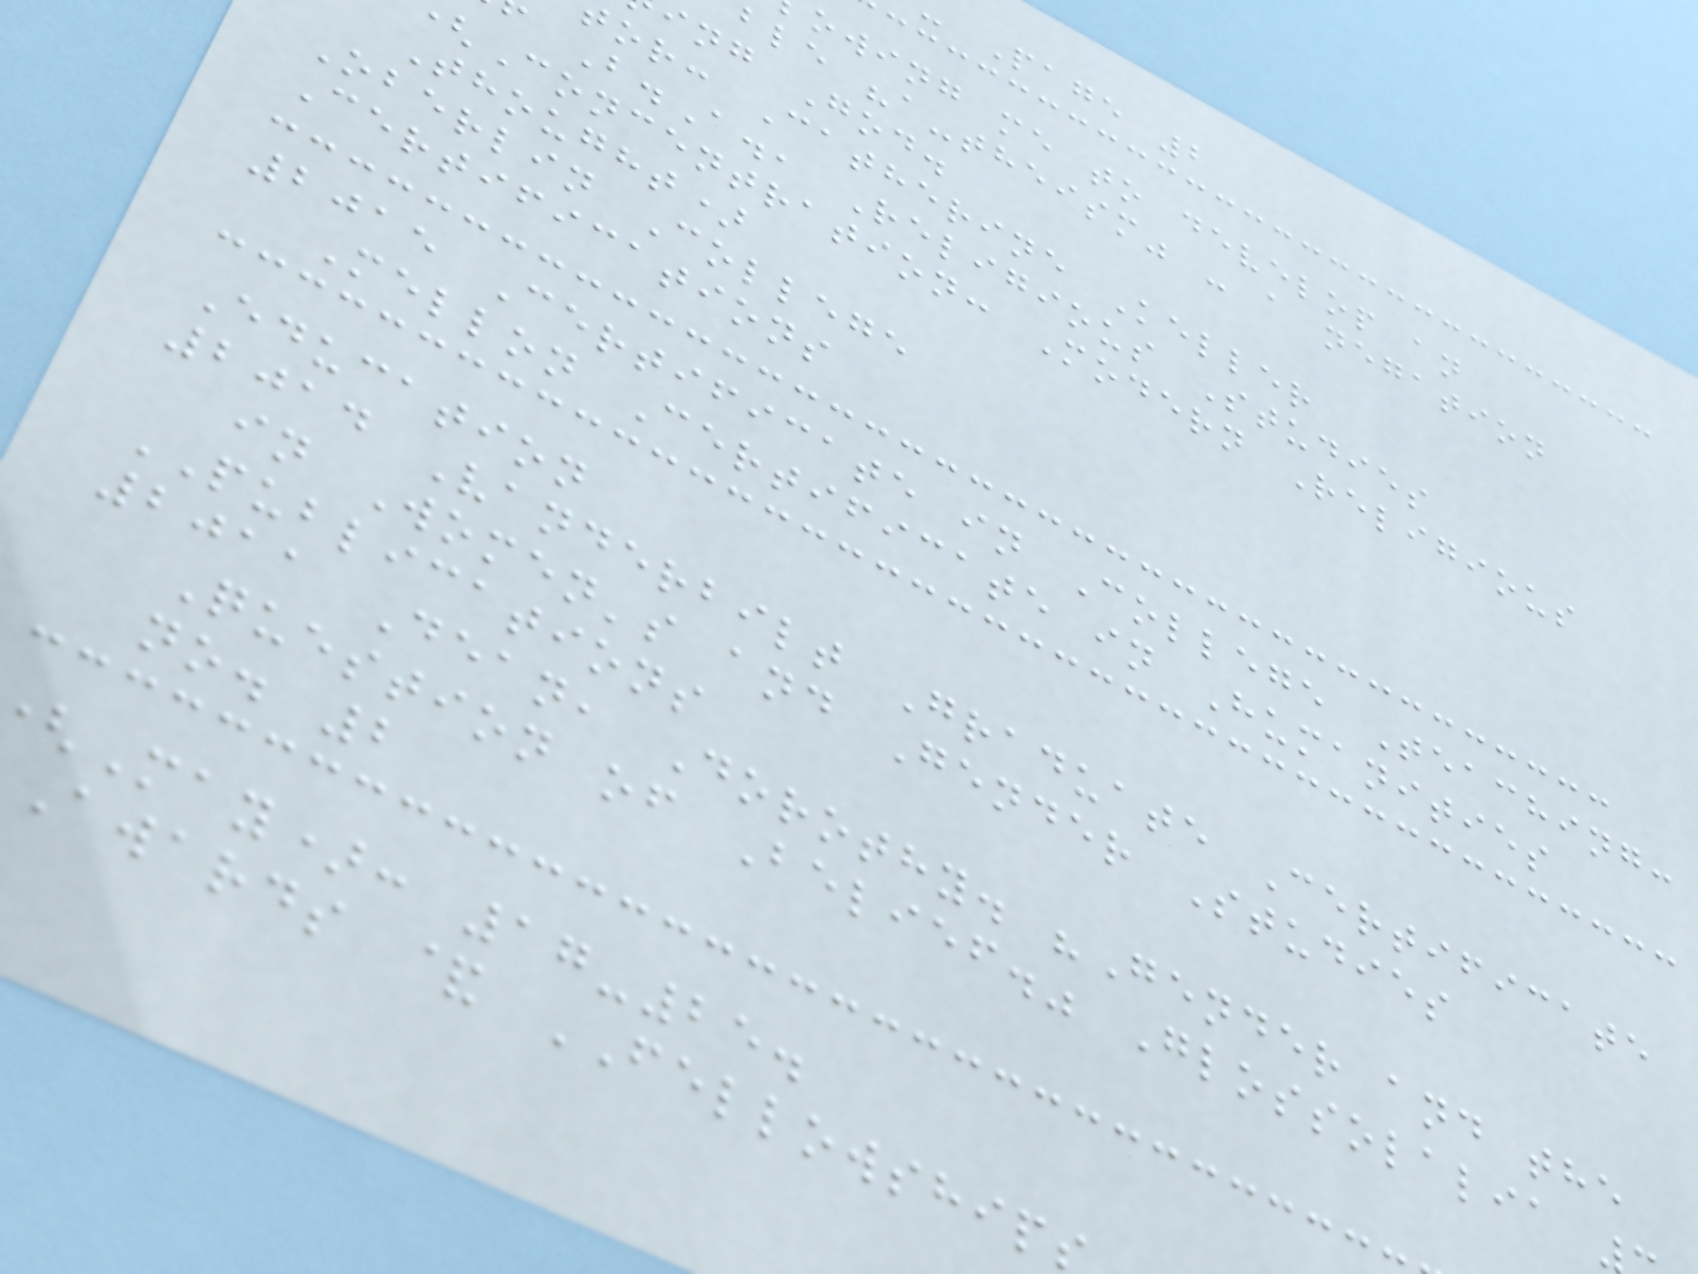Page 2
owing me to develop an
ble "a-theism" - a negation
ing God.
or: Catherine Keller
B.A., Religious Studies
Concentration: Modern Religious
Thought)
Oberlin College
Certifications
2015 Certificate in College Teaching:
Mellon Certificate in Humanities
Education
2014 Vanderbilt Graduate Certificate
in Women's and Gender Studies
PUBLICATIONS
2011 Dean, Dorothy. "Gender and the
Question of Belief." Glossolalia
no. 2
May): 17-25.
awards & FELLOWSHIP
